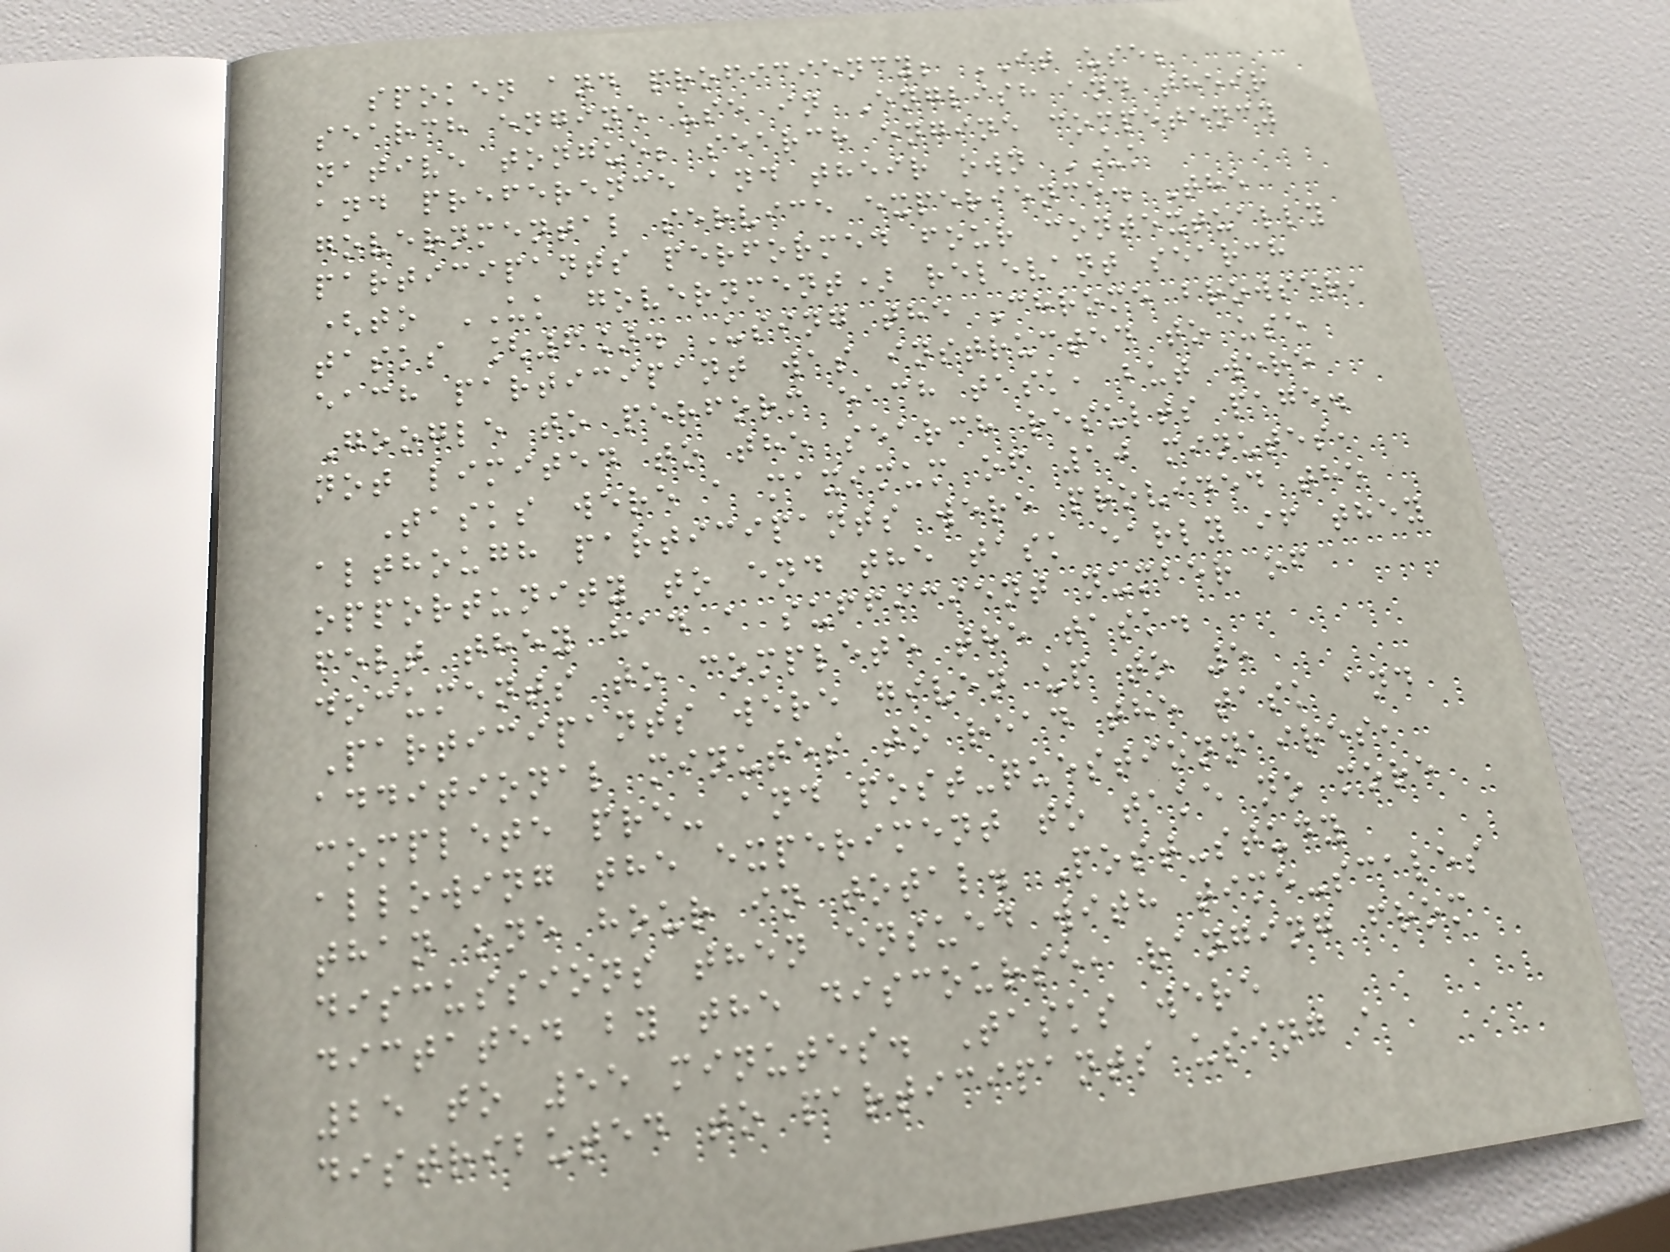spoken and proficiency; IT use;
search engine use in English and their
native tongue; search engine competency
and preference and their own UK
governmental service experience. The
participants performed four contextually
(to UK government) relevant search
tasks [6]. Using the Chrome browser,
each participant was instructed to use
Google to perform each task, but were
not limited to the search results page.
Tasks were a maximum of 10 minutes,
although participants were provided the
opportunity to end the task early if they
felt they had a sufficient number of
documents to complete the task.
Participants were given up to 5
additional minutes to read the task and
complete pre- and post-questionnaires,
allowing the experiment to take no more
than one hour in total. Post-study
discussions then ensued with time-scales
dictated by the discourse, ranging from
25 to 55 minutes. Tasks were
distributed to participants using a
